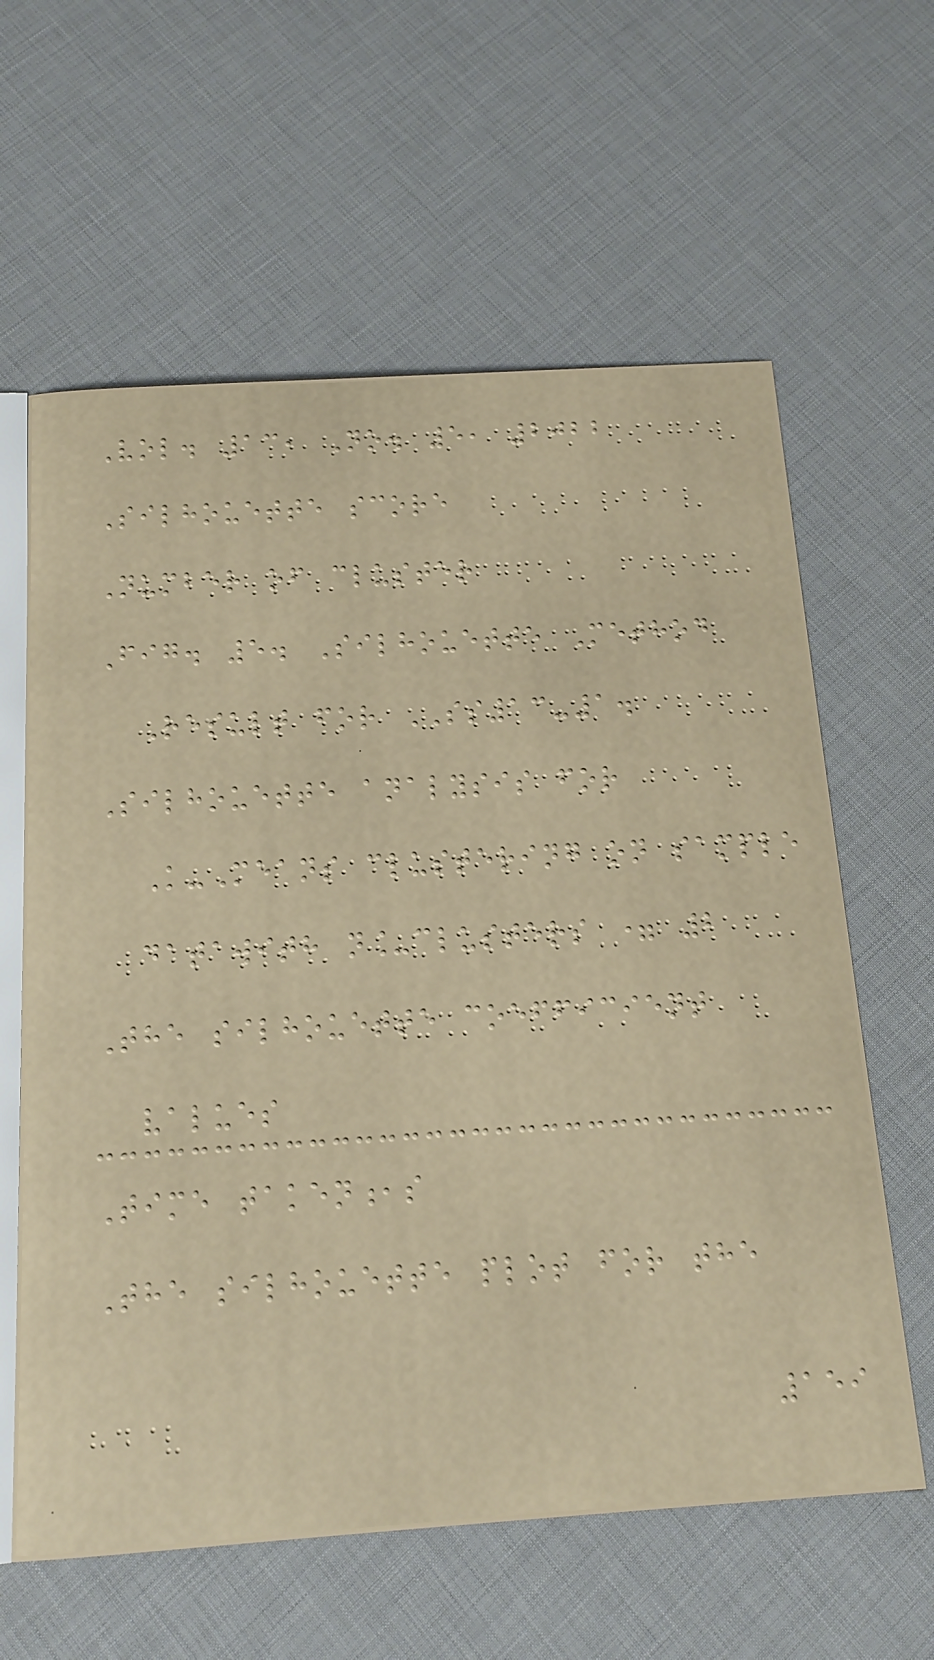Vol. 13, No. 5, 2022
Silhouette score
Number of cluster
Fig. 5. Silhouette Method
Result for SS13-1.
Silhouette analysis for
K-Means clustering on sample
datawith n_clusters = 2
The silhouette coefficient
values
Time taken,s
The silhouette plot for the
159
